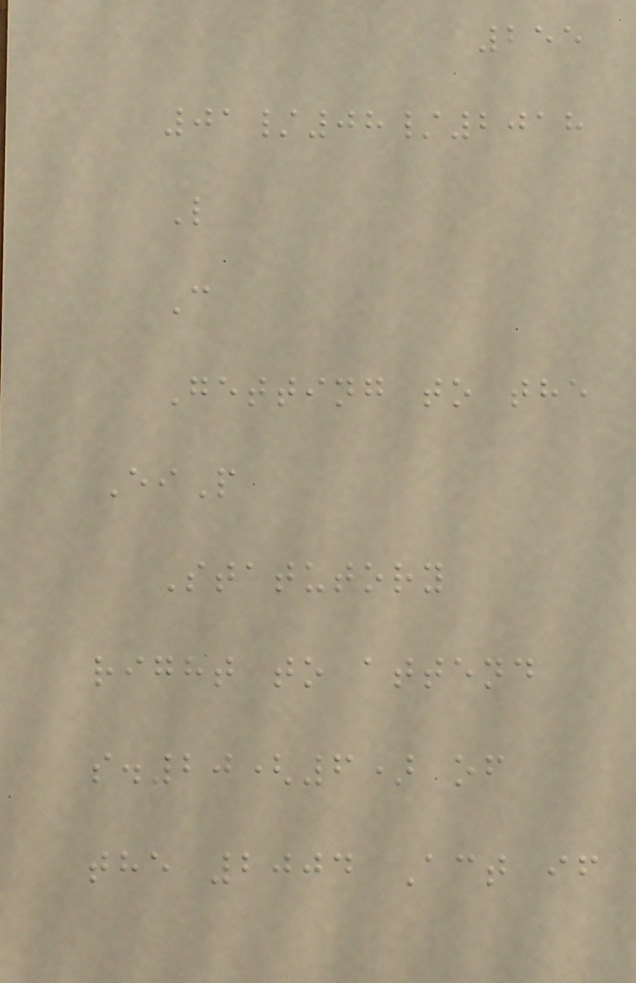255
01/08/2018
L
C
Getting to the
EiP
Statutory
right to attend
s.20(6) of
the 2004 Act if
